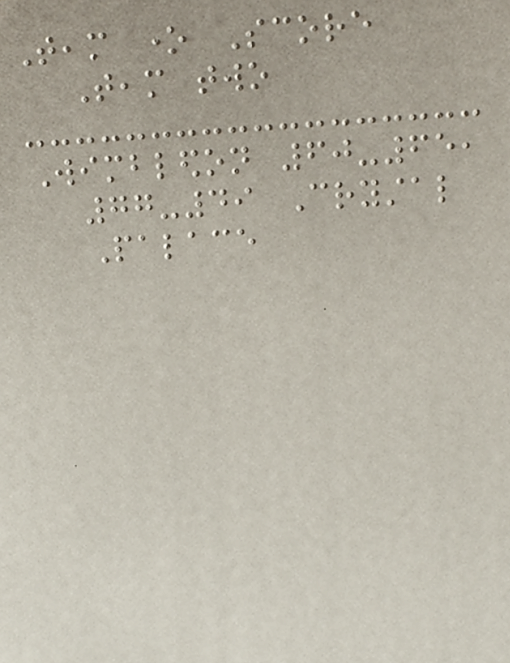Team one Score
Team two
Wimbledon 60-65,
77-49 Crystal
Palace
